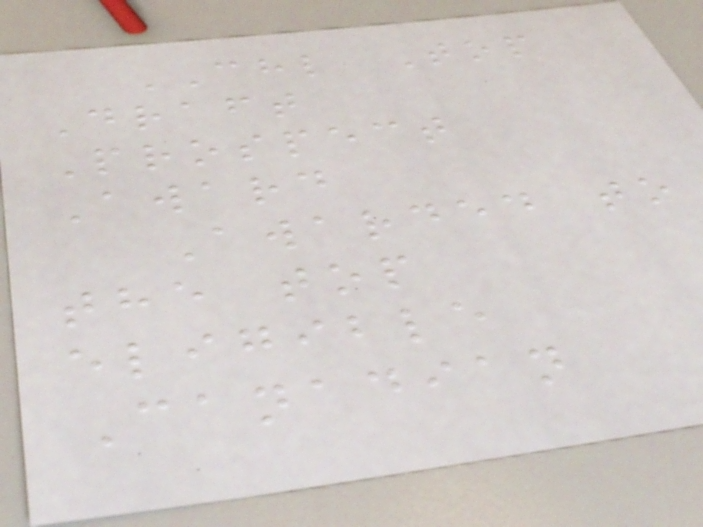CHL Top
Draft
Prospect
Award
Awarded to
the top
eligible
Canadian
